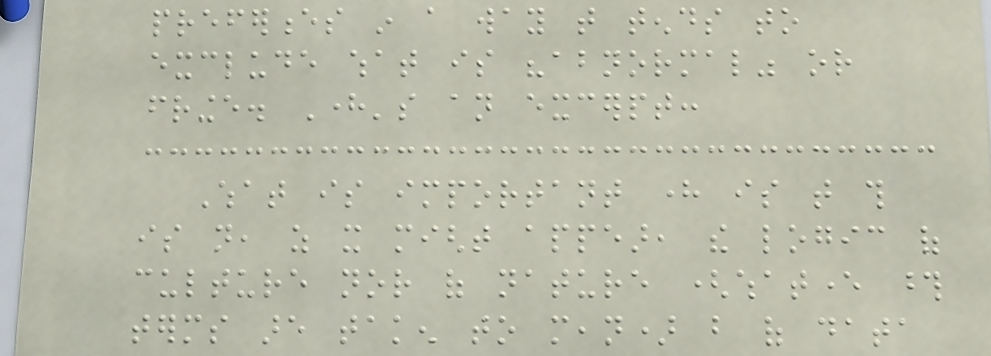preferences in a way that tends to
exclude what is "abnormal" or
fringe. Here's an excerpt:
What is important here is that this
is not, as it might appear, the logic of
culture nor of nature (whatever those
terms are taken to mean) but of data
